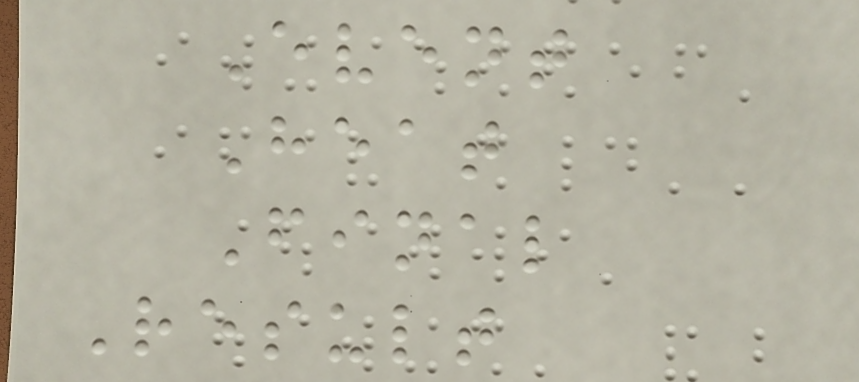Event
Heat
Final
Result
